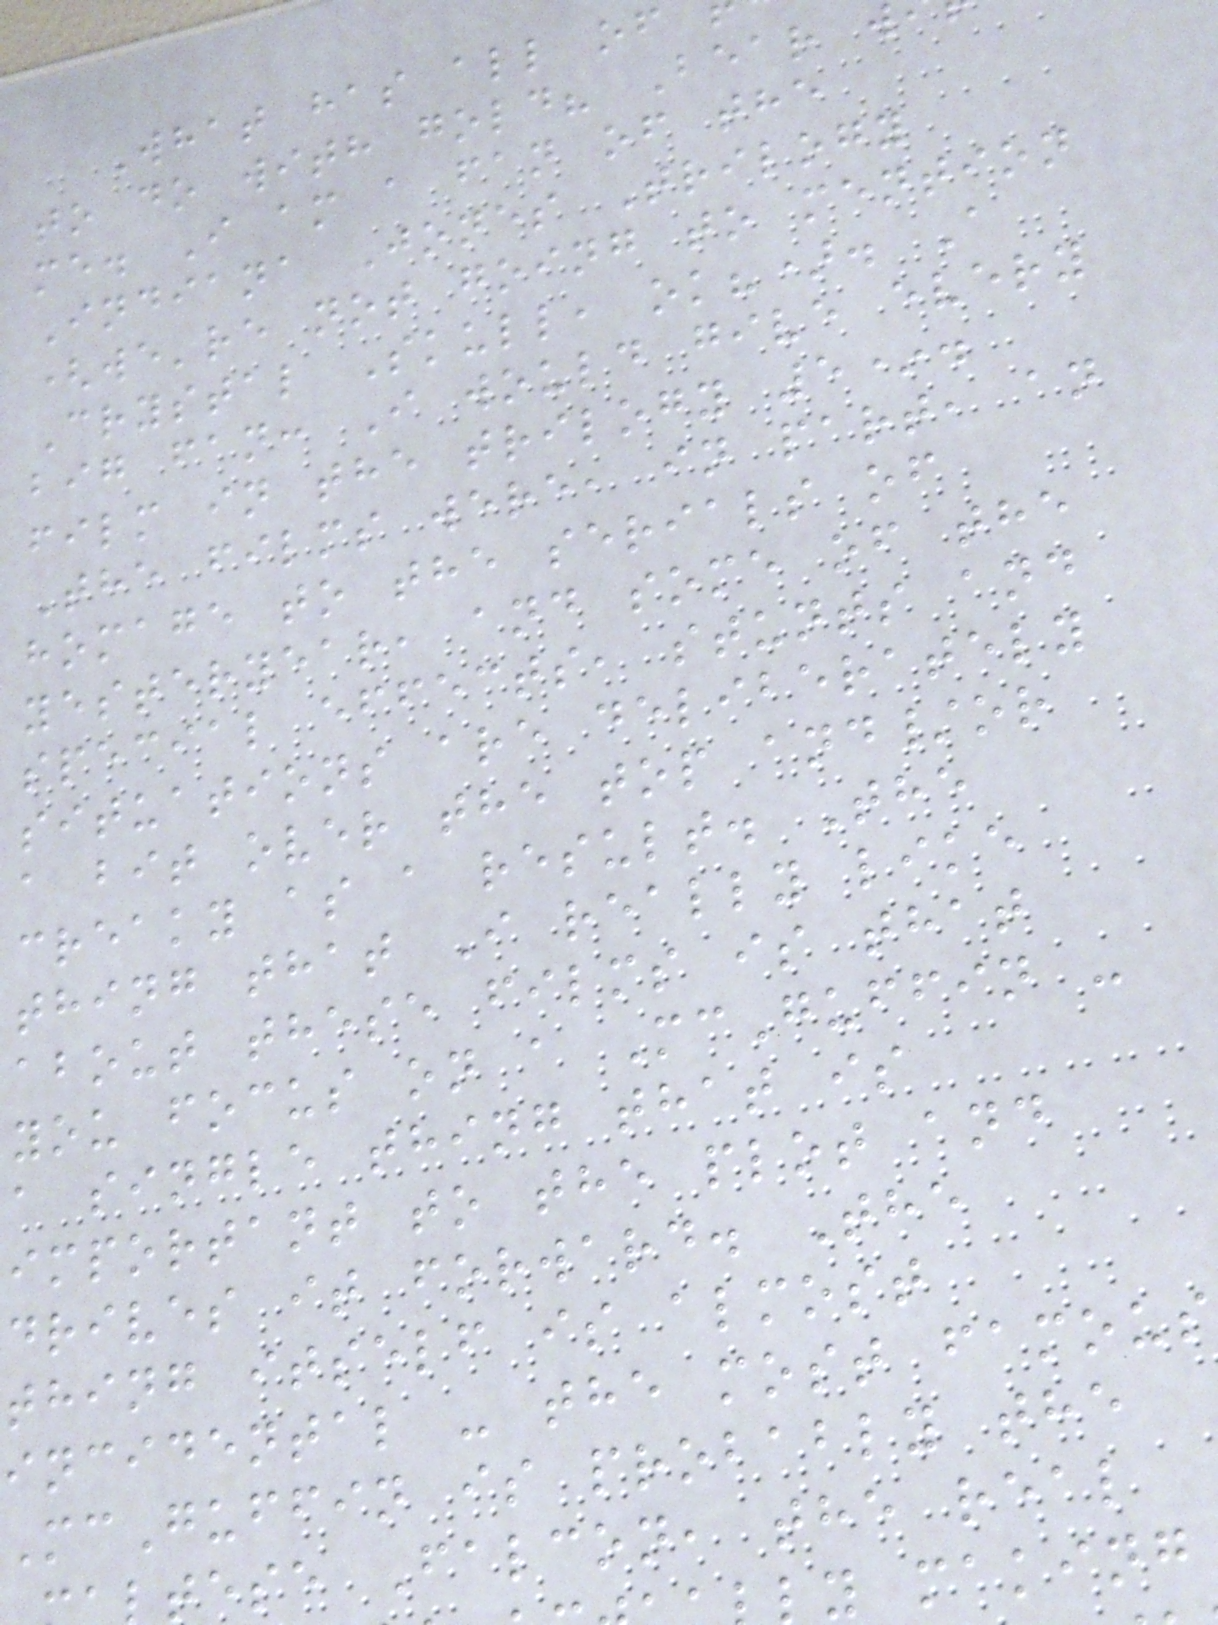What has all of
to do with gold? Bear w
me. I am a fan of the
Indiana Jones Trilogy
(we're not going to mention
Crystal Skull, ok?). A
big fan: I would give every
film in the trilogy 5*.
The films were, in part, an
homage to the serials of
yesteryear, and some of the
special effects, stunts and
situations are deliberately
a bit over the top and/or
creaky as a result. The
thing that I really like
about these films is that
you focus on a McGuffin -
a single thing that is
important to the plot and
drives it forward. The
thing itself is almost
incidental - the most famous
McGuffin is probably the
tese Falcon, the real
y making
